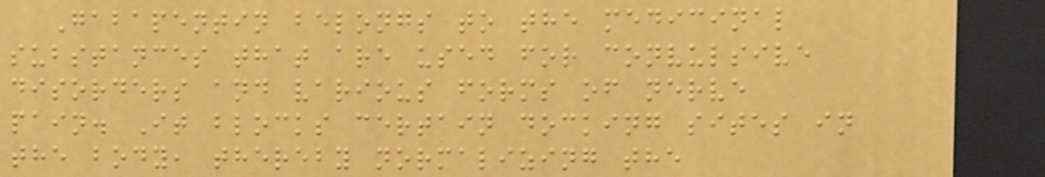Gabapentin belongs to the medicinal
substances that are used for convulsive
disorders and various forms of nerve
pain. It blocks certain docking sites in
the body, thereby normalizing the
